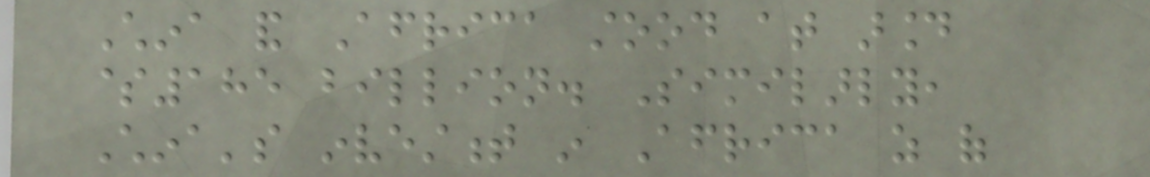China and Africa stood at around
$185 billion. Similarly,
China's investment in Africa as of
